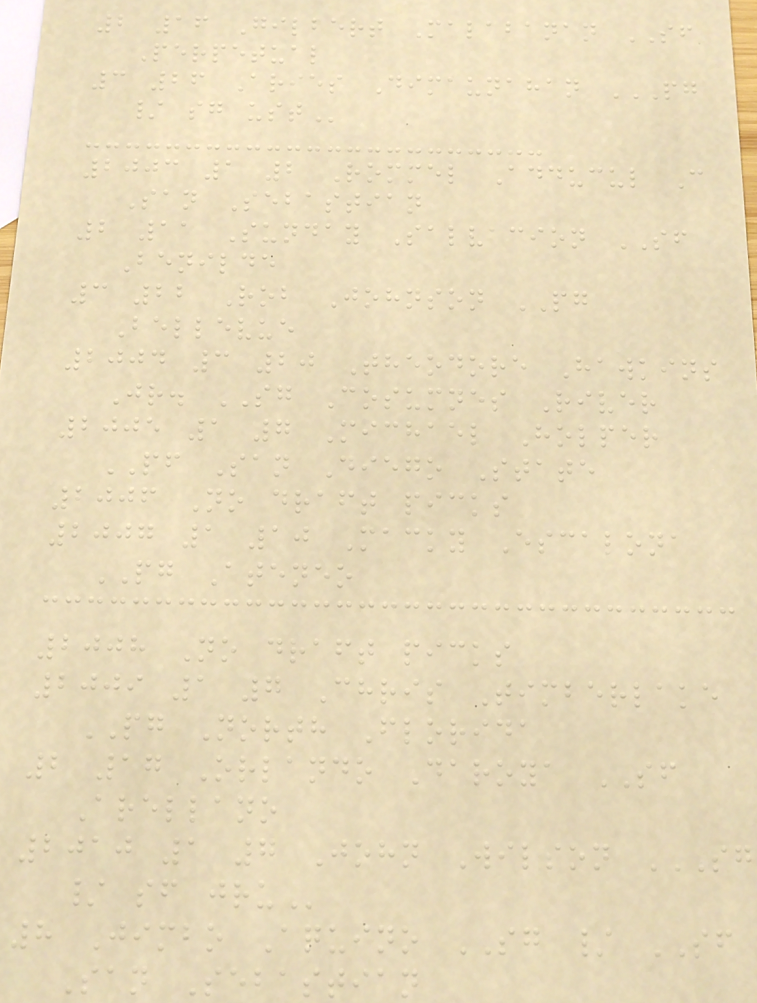2 16 Gilbert Malabanan SF
Perpetual
3 26 Aries Dimaunahan PG
/ SG UST
2003 1 2 Rommel Adducul C
San Sebastian
2 11 Sunday Salvacion SF
Benilde
3 22 Rob Johnson PG
Bellevue
2004 3 20 Theodore Hawkins
Jr. SG Cosumnes River
2005 1 7 Michael Holper
PF San Diego State
2006 No draft picks
2007 1 10 Macky Escalona
PG Ateneo
2008 No draft picks
2009 1 7 Chris Timberlake
PG North Florida
2 17 Orlando Daroya SF
Arellano
2010 1 7 John Wilson SG
/ SF JRU
8 Jimbo Aquino SG / SF
San Sebastian
